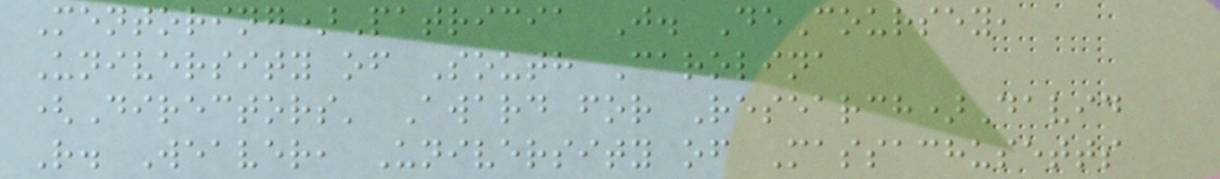Mentoring)Patricia J. DeCoursey,
University of South Carolina
(Directors' Award for Research)David
R. Weaver, University of Massachusetts
